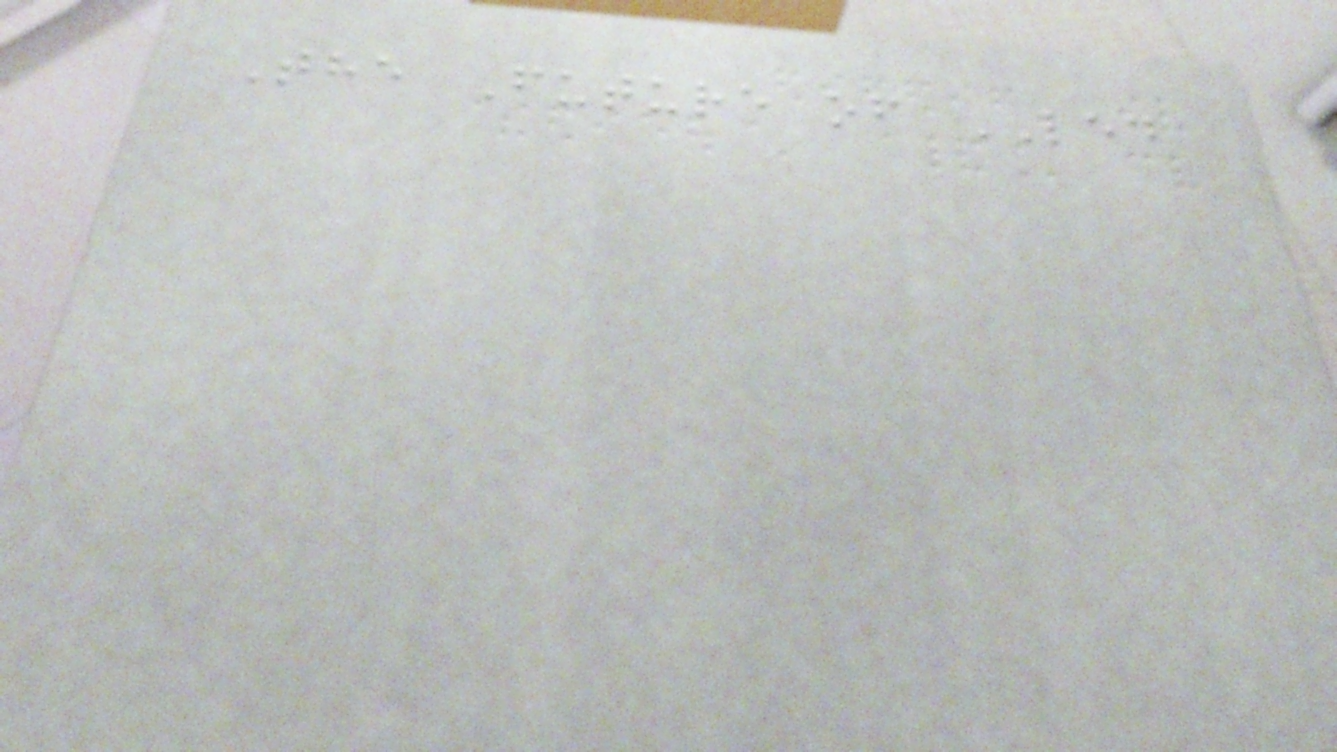The Future of LED
